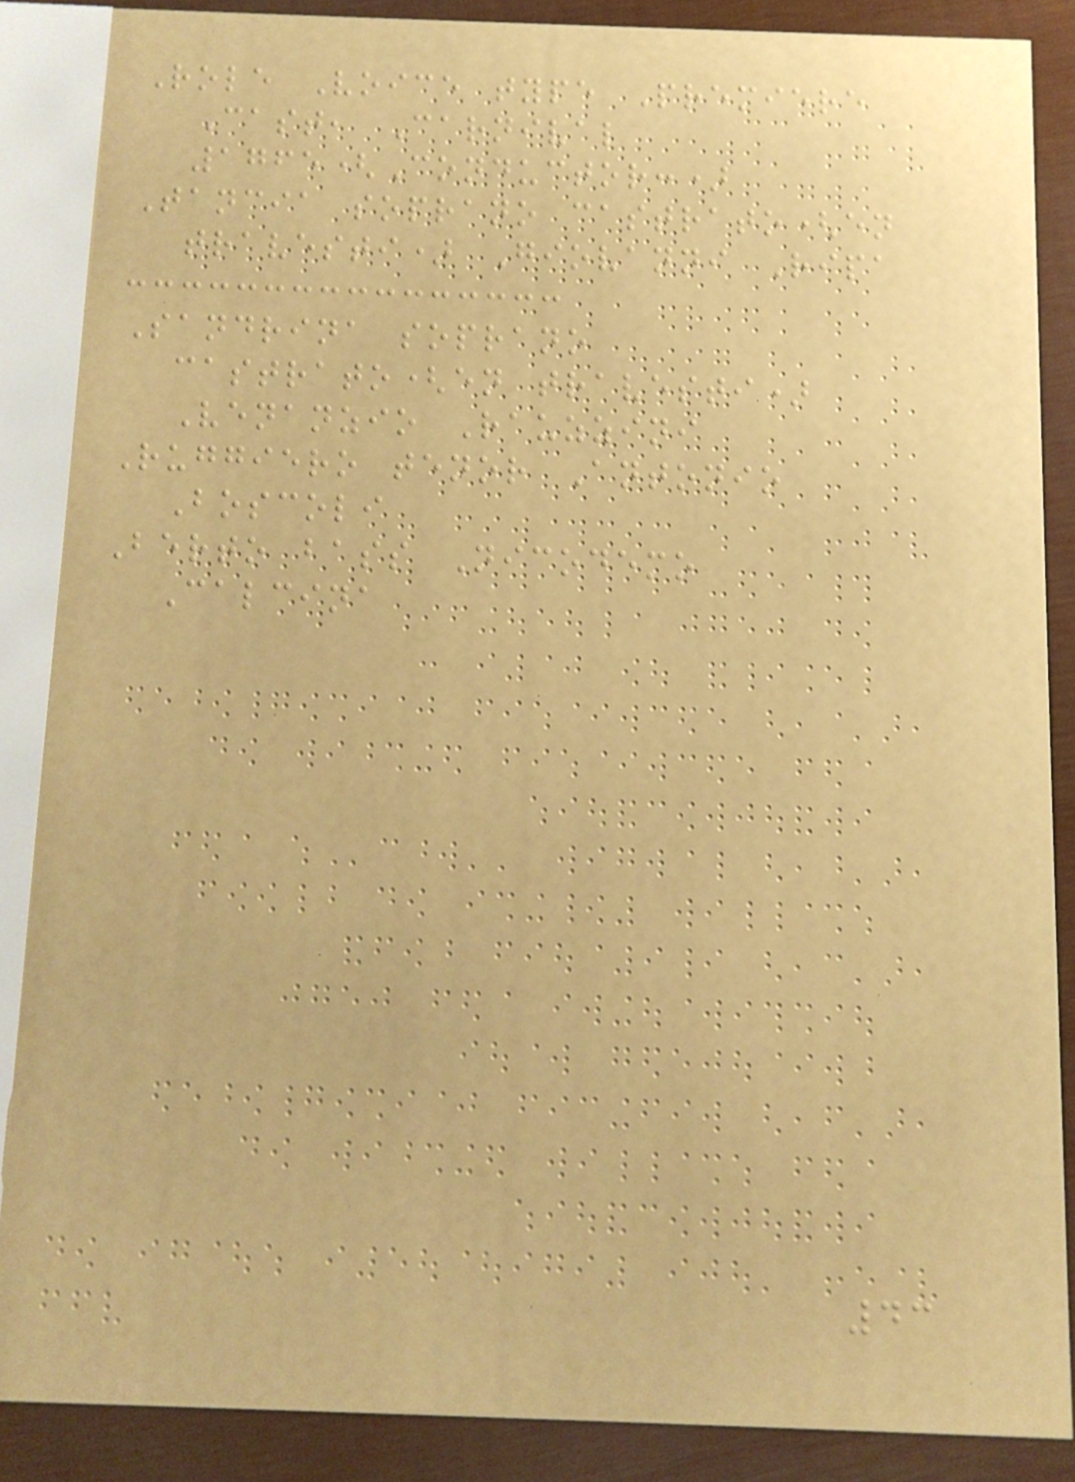Role Voice type Premiere
Cast, Carnival
1765(Conductor:)
Tancia soprano castrato(en
travesti) Giovanni Ripa
Sandrina soprano
castrato(en travesti)
Venanzio Rauzzini
Ruggiero tenor Antonio
Boscoli
Berto bass Nicodemo
Calcina
43
